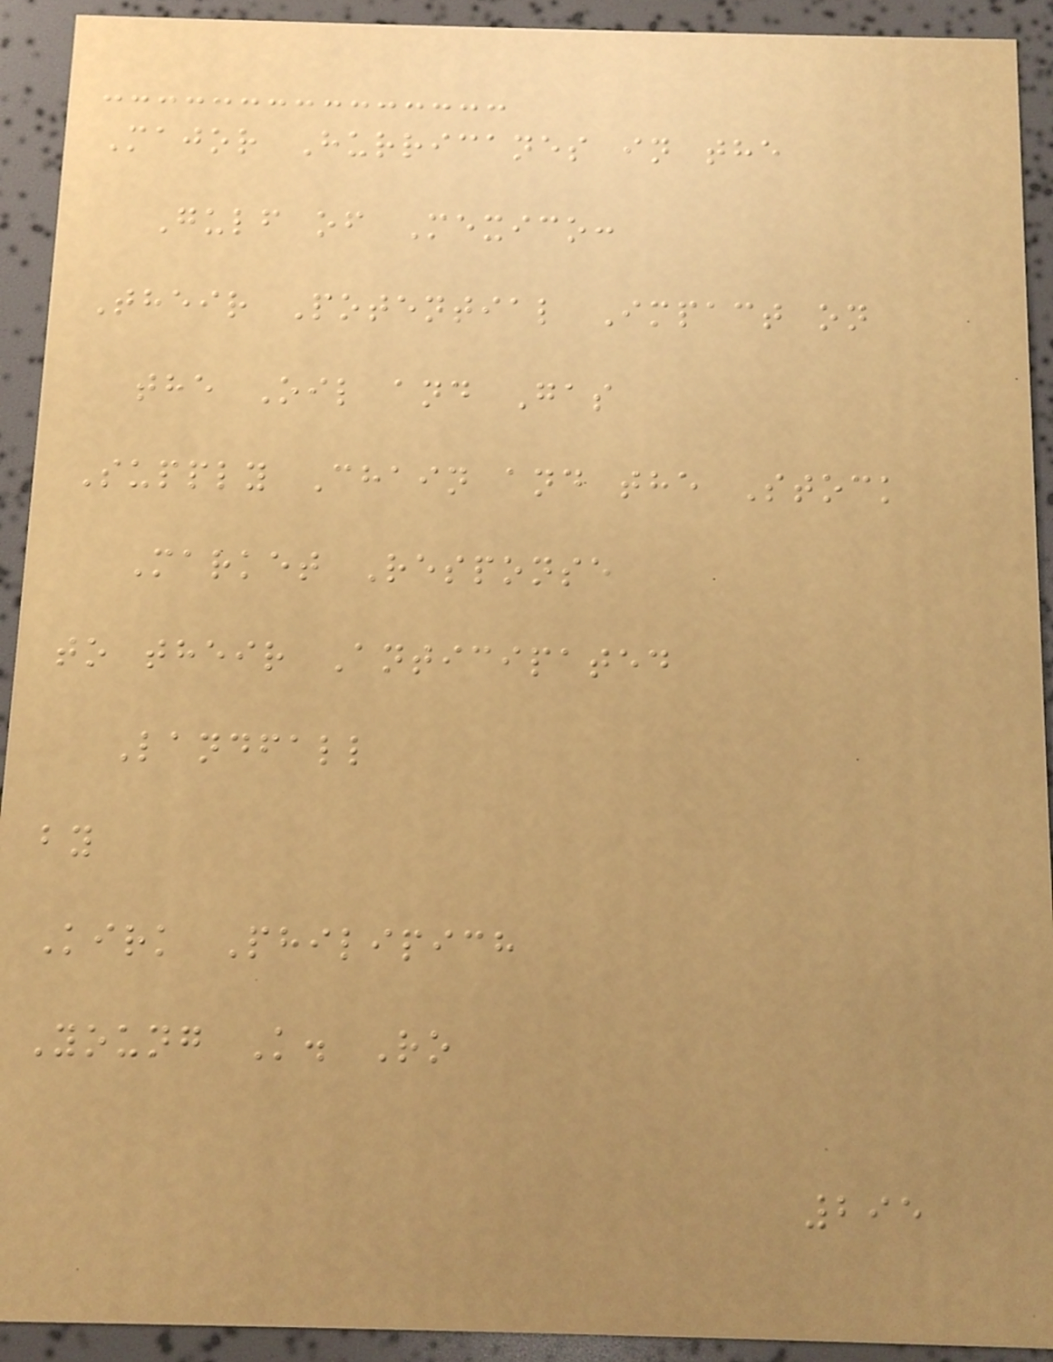Major Hurricanes in the
Gulf of Mexico:
Their Potential Impact on
the Oil and Gas
Supply Chain and the Stock
Market Response
to their Anticipated
Landfall
by
Kirk Philipich
Young K. Ro
295
